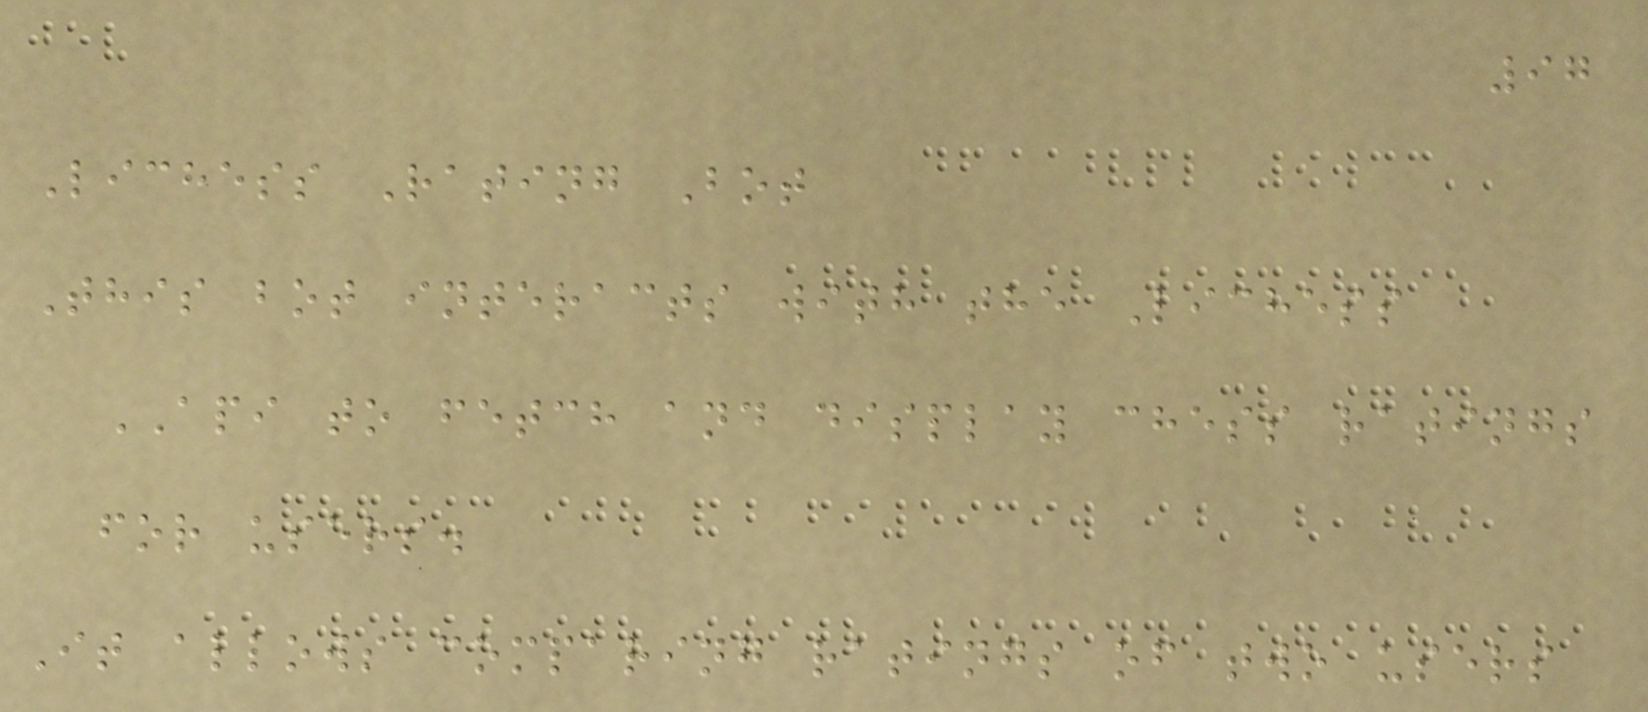97
Lichess Rating Bot
This bot interacts with the Lichess
API to fetch and display chess ratings
for users.
It allows comparing ratings of two users
